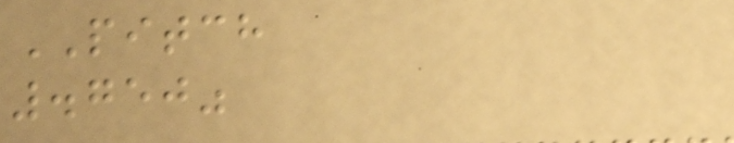PITCH
.750"
